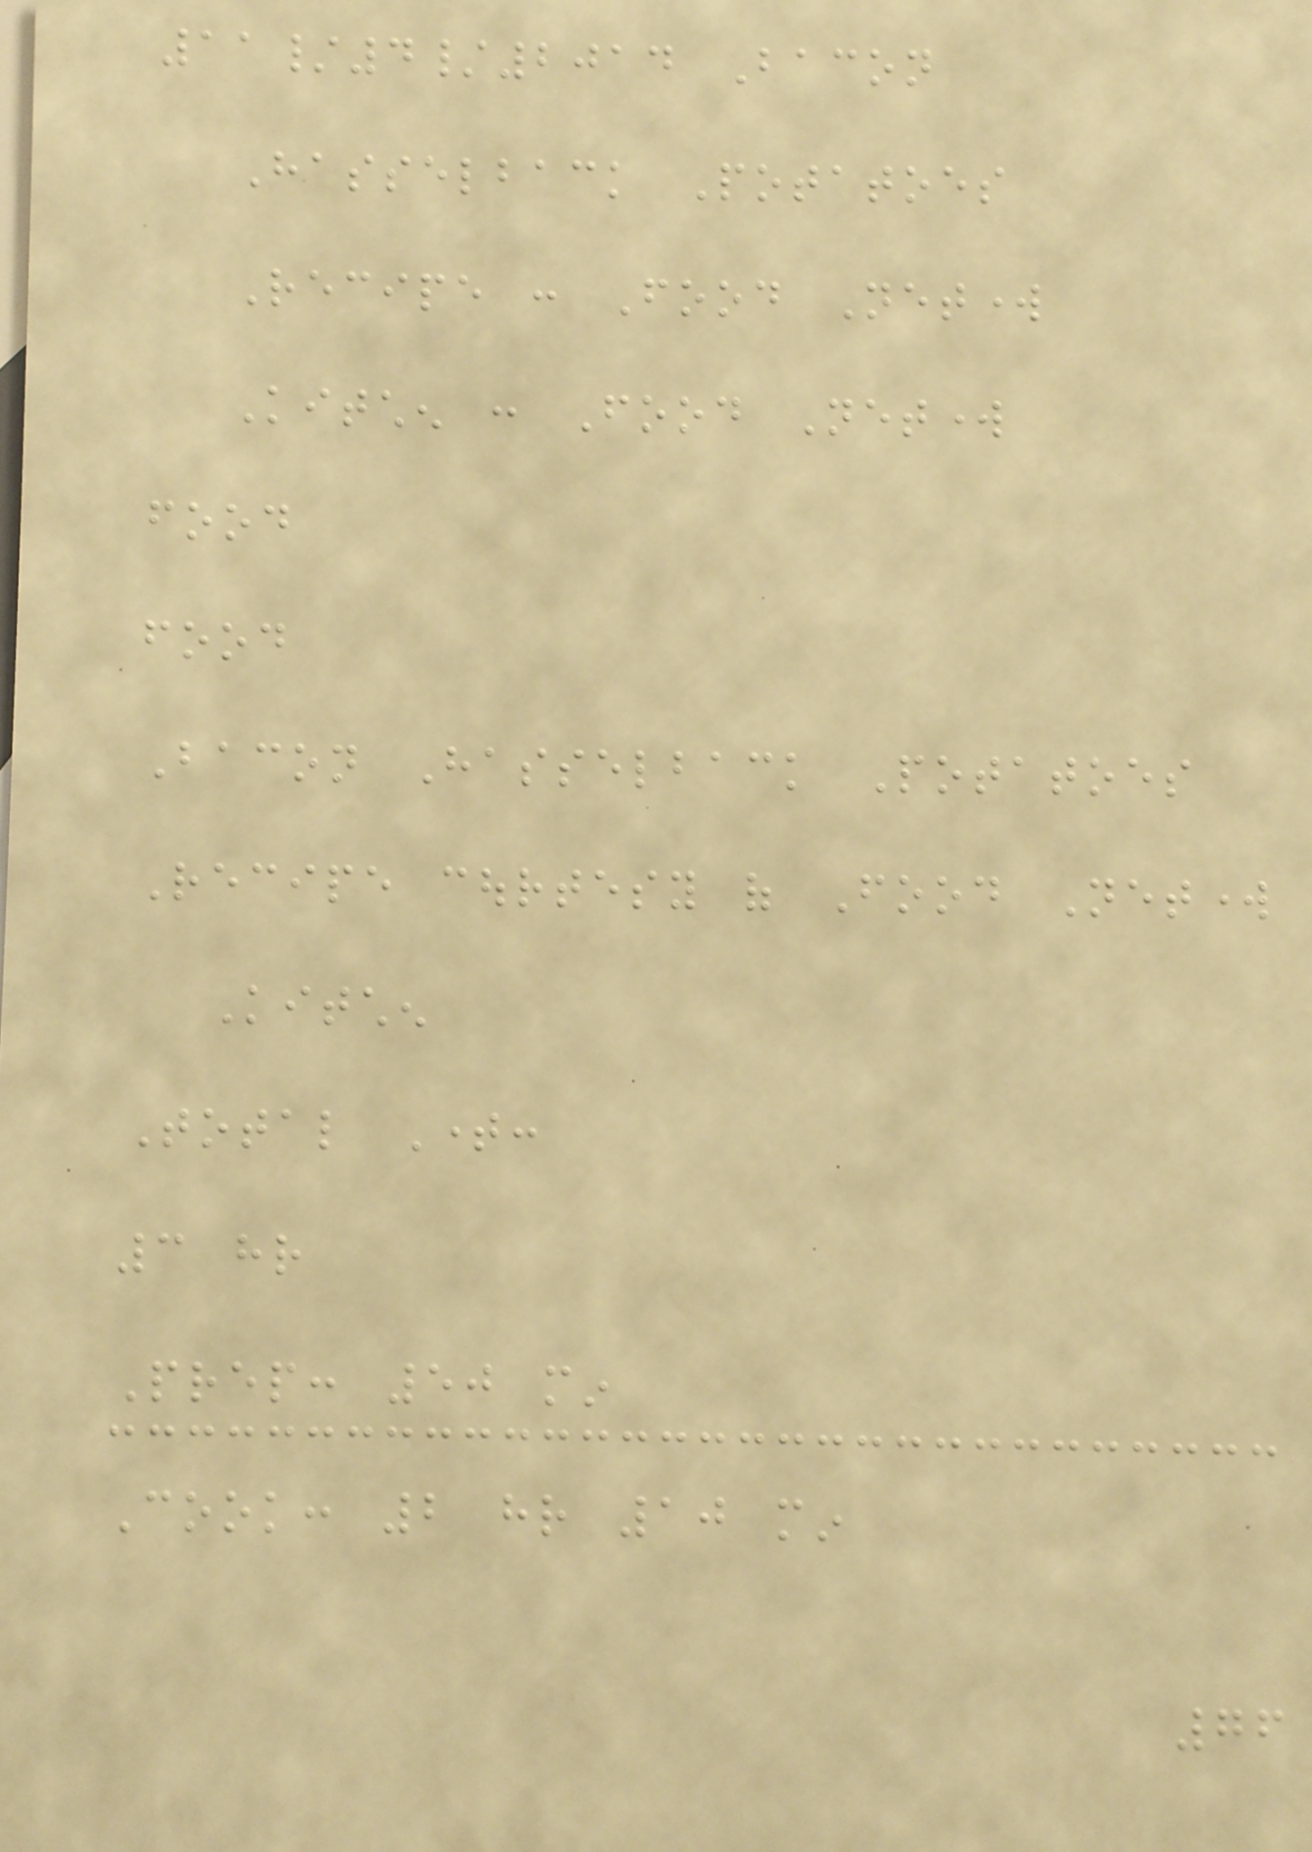11/4/2014 Bacon
Hasselback Potatoes
Recipe : Food Network
Kitchen : Food Network
food
food
Bacon Hasselback Potatoes
Recipe courtesy of Food Network
Kitchen
Total Time:
3 hr
Prep: 50 min
Cook: 2 hr 10 min
76
